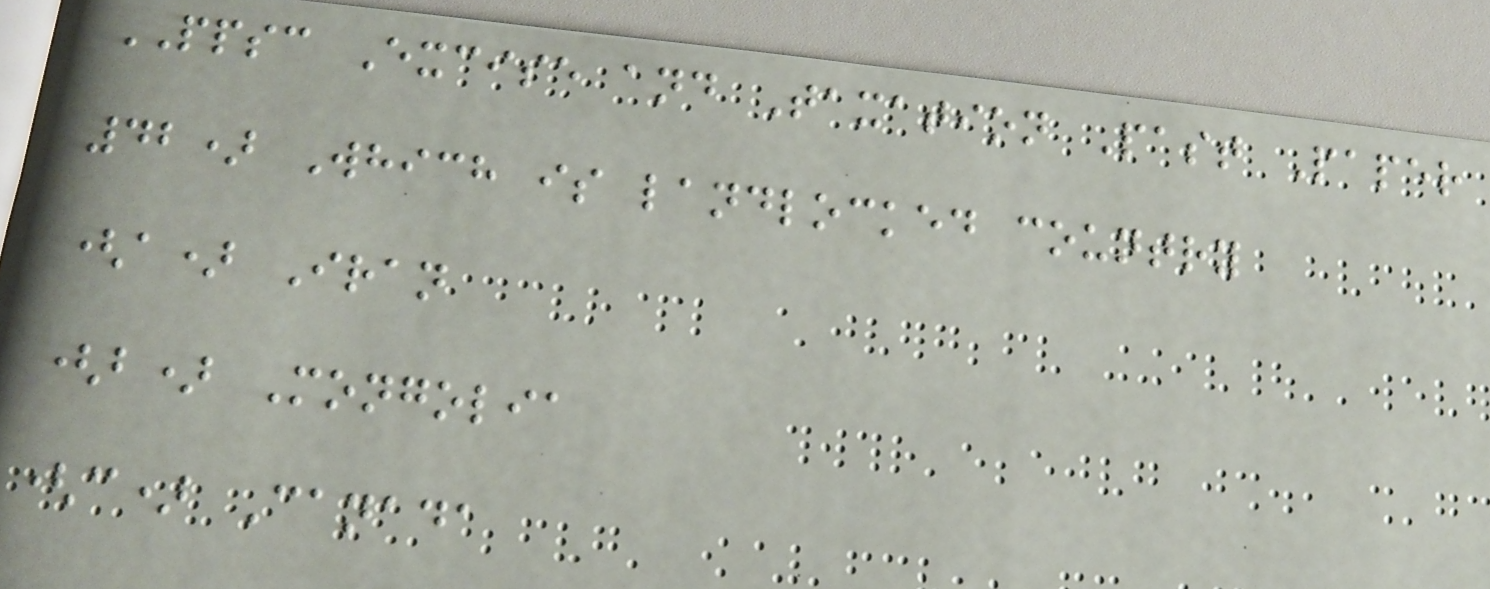PPSC Excise and Taxation Past Paper
42) Which is landlocked country
(a) Iran
(b) Mongolia
(c) Canada
